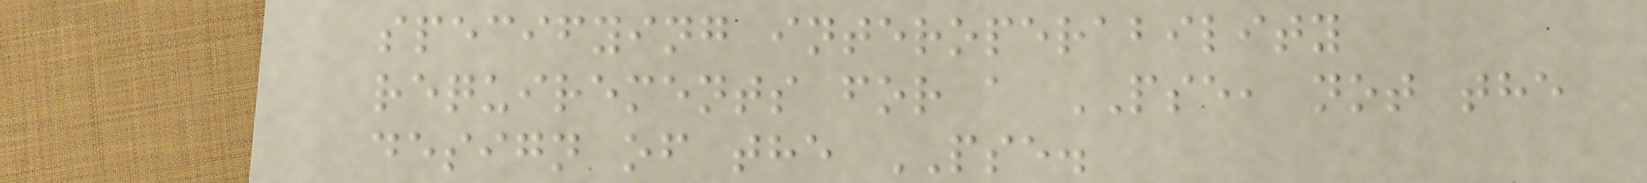specifying interoperability
requirements for a PSE, not the
design of the PSE.
